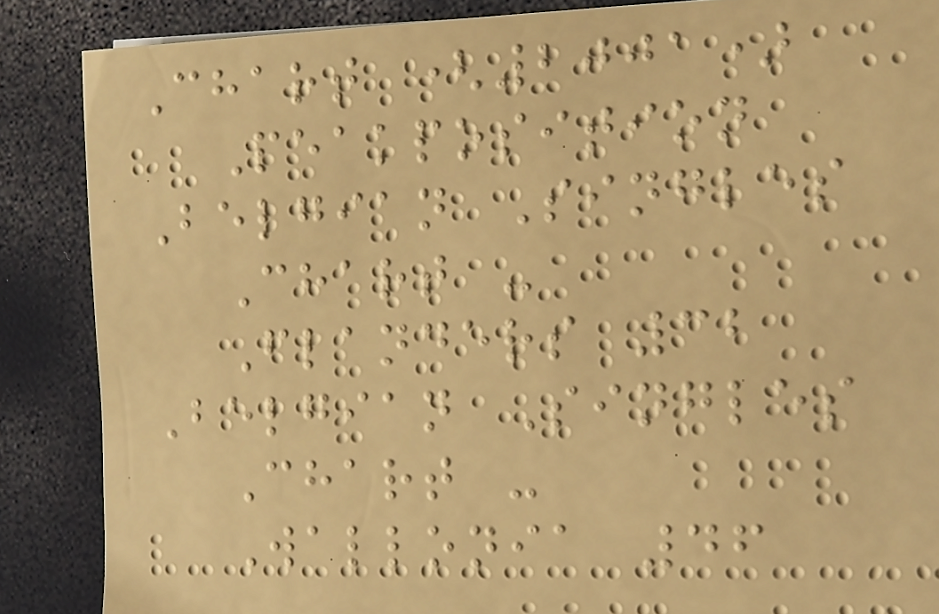Chart (2001)
Peakposition
Belgian Singles
Chart -
Flanders 32
Belgian Singles
Chart -
Wallonia 46
